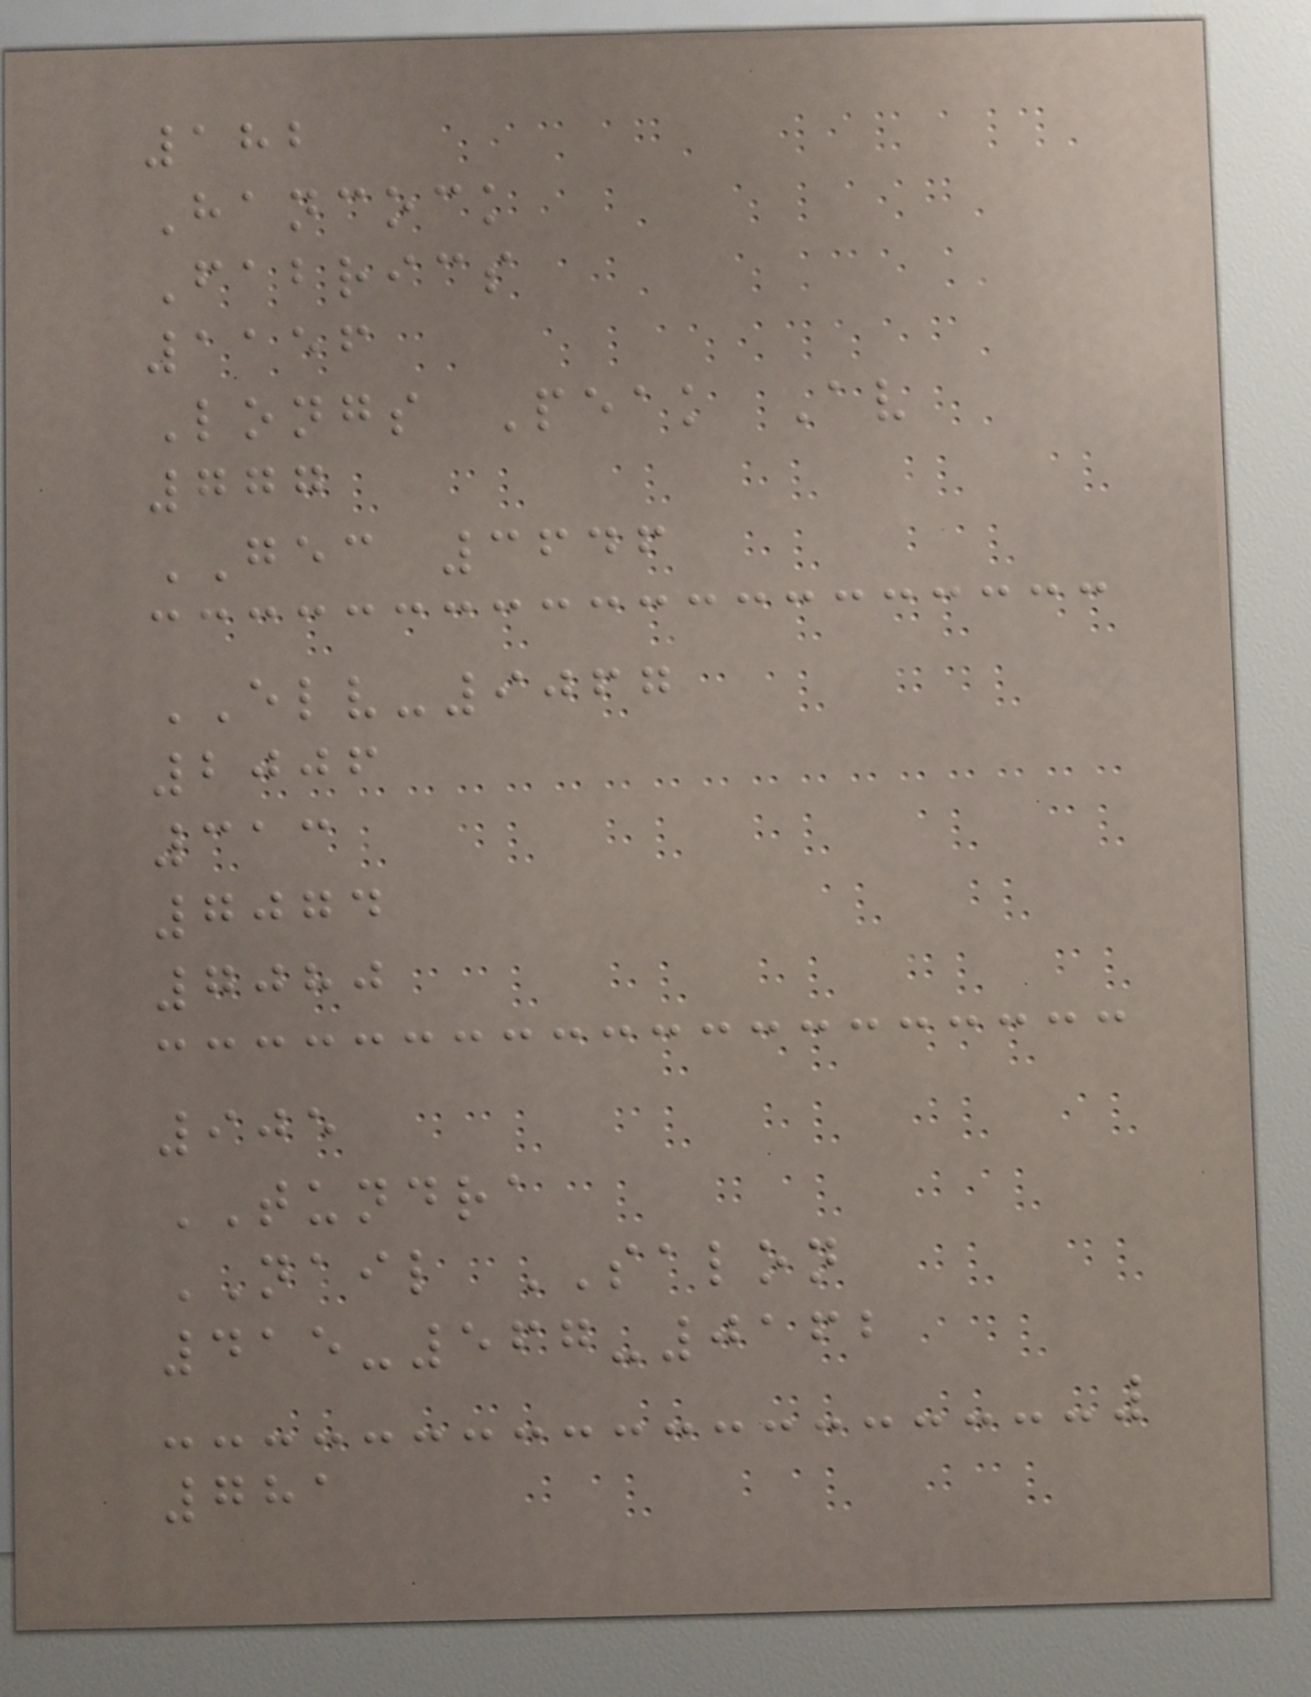182
Hancock
Fabrics
1156
Longs Peak Av
777
GEC 3646
ELV-9067
2006
313
7074
7080
905
TUNDRA
NAIL SALON
415-567-0162
781
